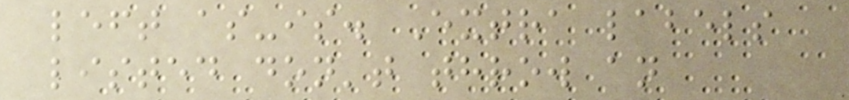left as-is. Extra labels
listed don't throw an
